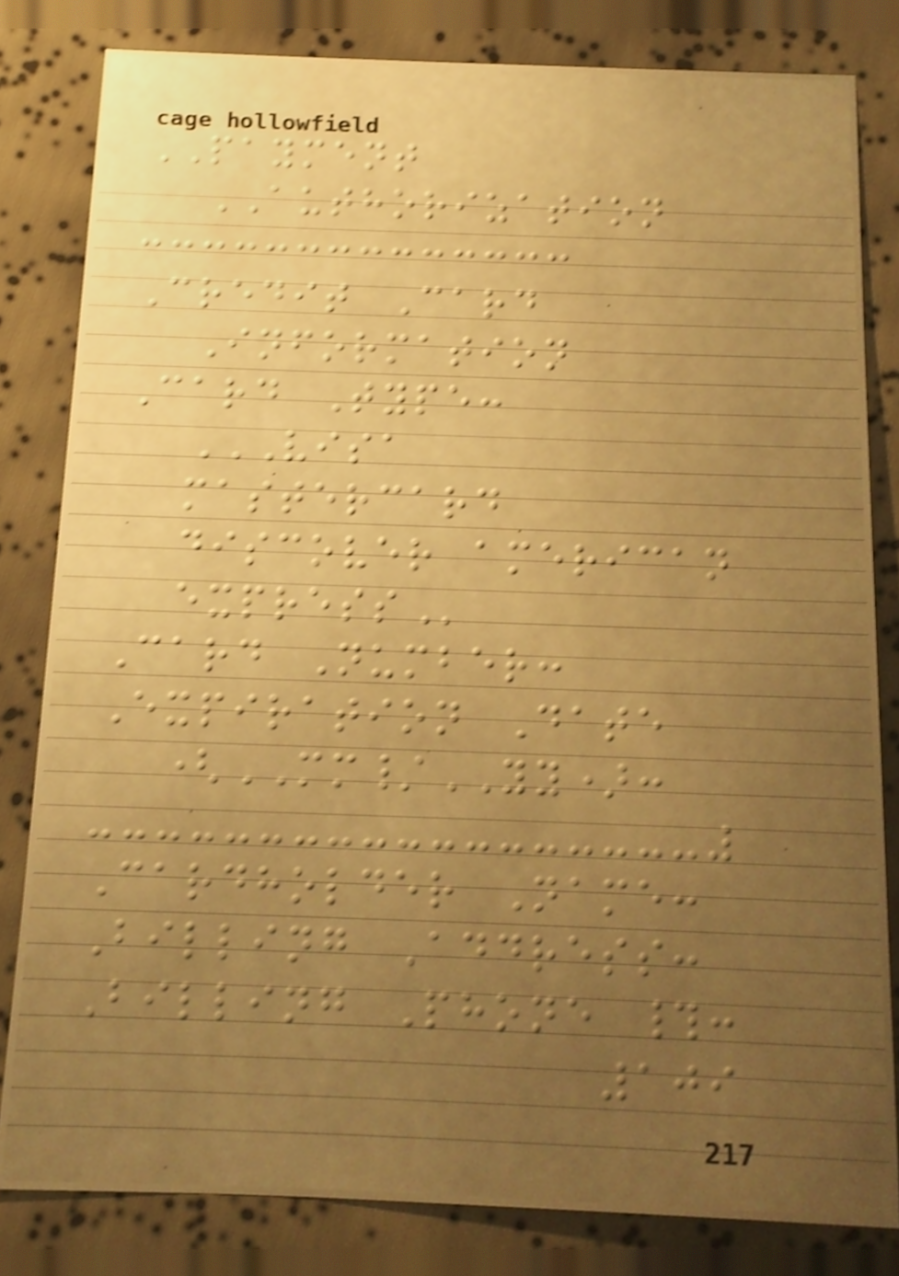PAYMENT
AUTHORIZATION
Credit Card
Information
Card Type:
VISA
MASTERCARD
DISCOVER AMERICAN
EXPRESS
Card Number:
Expiration Date
(MM/YY):
Cardholder Name:
Billing Address:
Billing Phone #:
109
